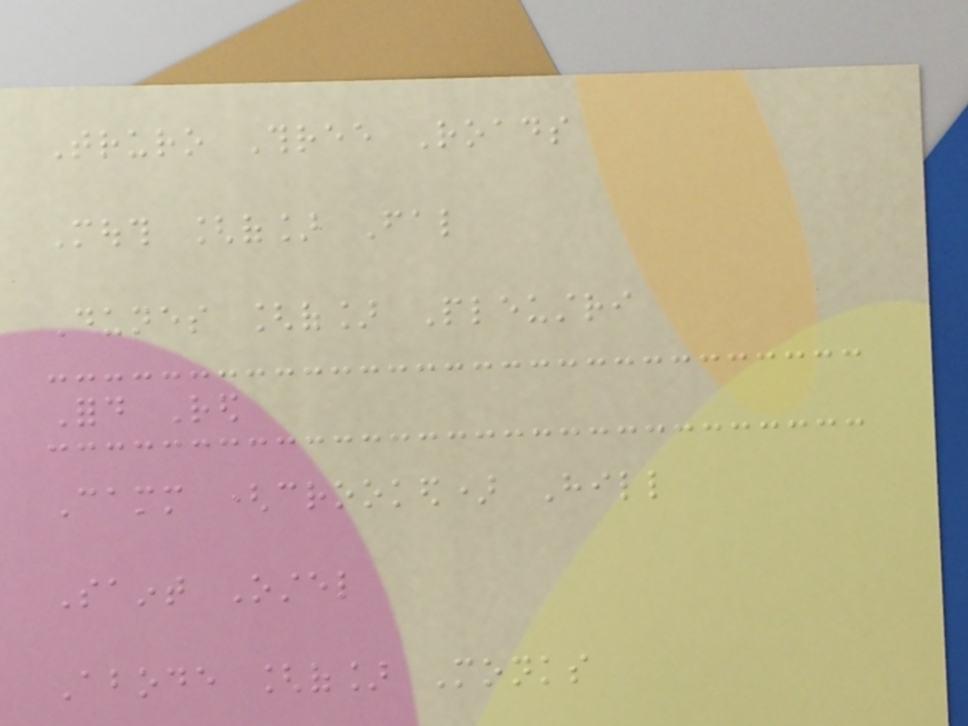Truro Three Roads
Mouth [of] Fal
Dunes [of] Pleustri
Ford Red
Camm (crooked) Hill
Saint Ostel
Abode [of] Monks
